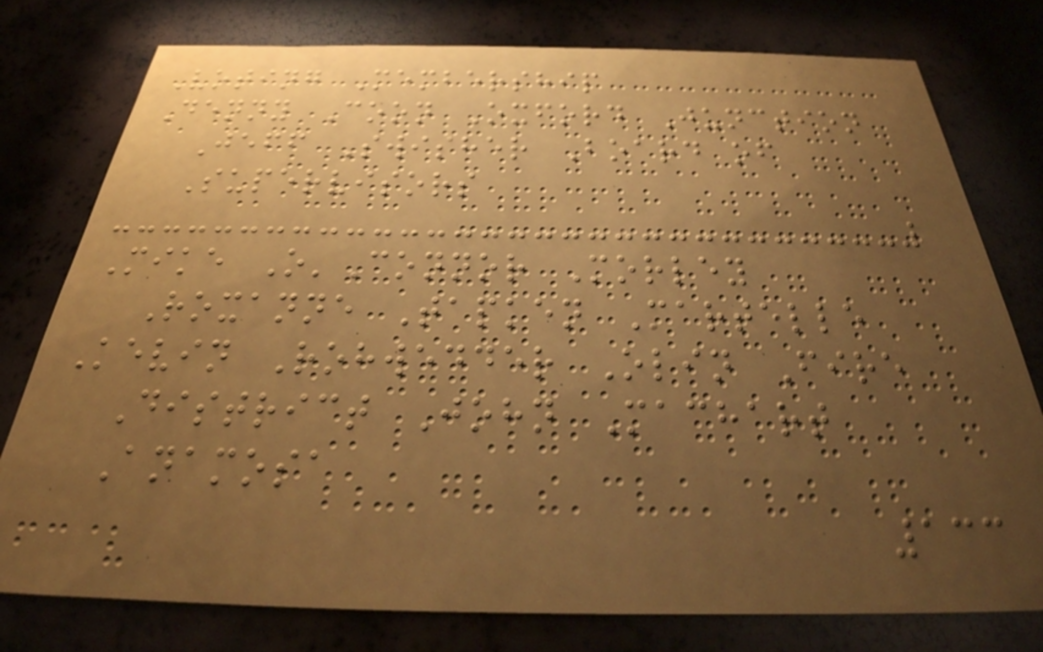Voting Membership
Denny Coon Oxford Junction
Jeff Swisher Board of
Supervisors
Mike O'Connor Morley
Roxanne Tapken Martelle
Kevin Rohwedder Olin Fire
District John Machart
Anamosa
133
